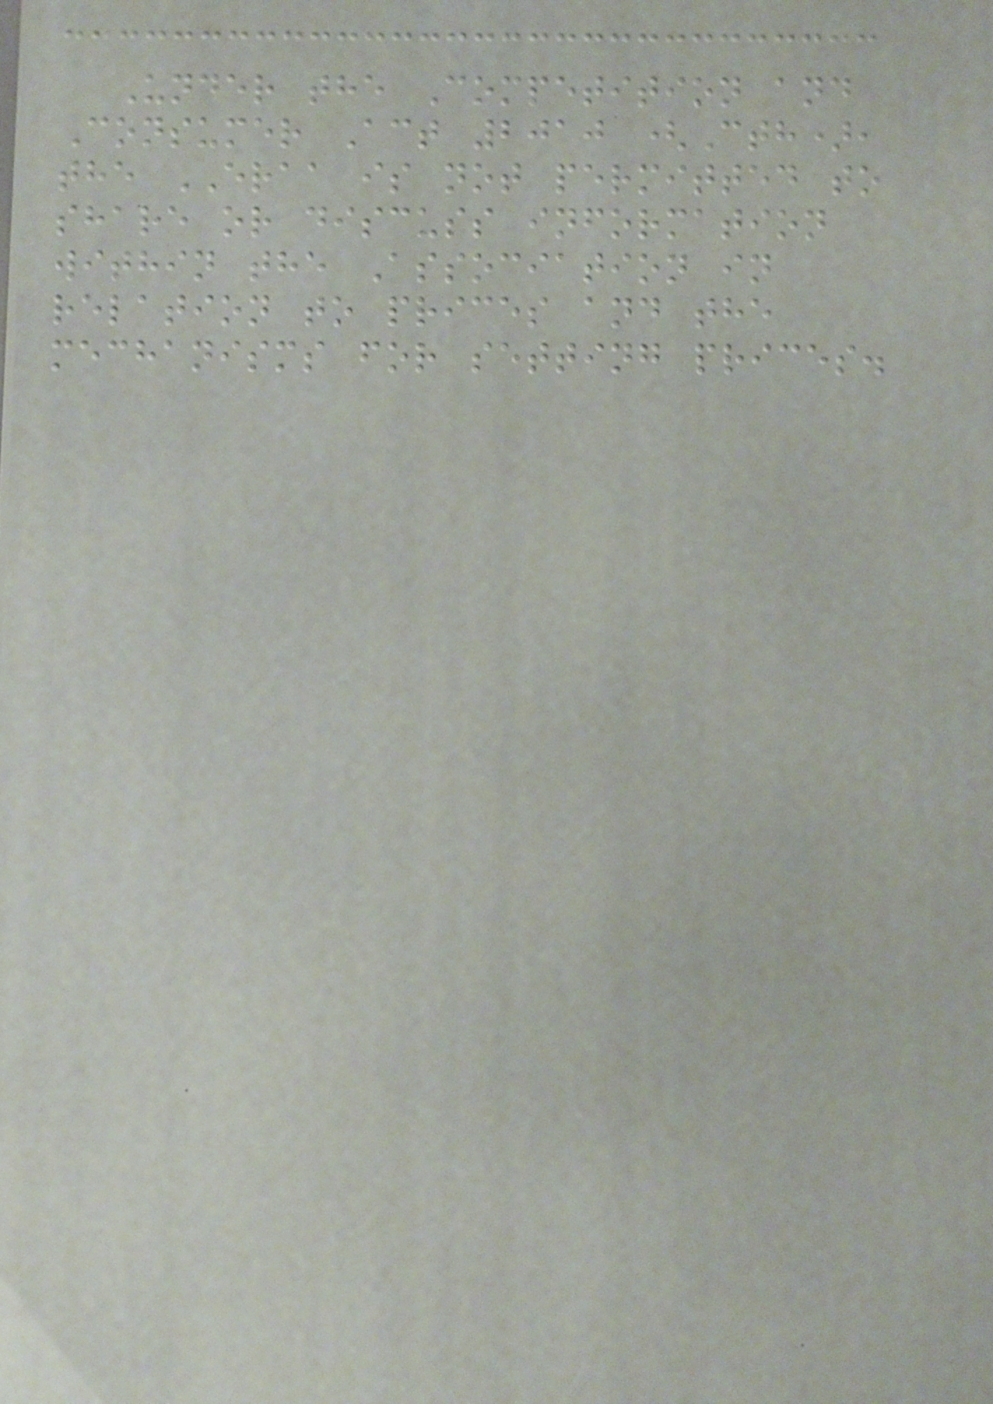Under the Competition and
Consumer Act 2010 (Cth),
the ERAA is not permitted to
share or discuss information
within the Association in
relation to prices and the
mechanisms for setting prices.
